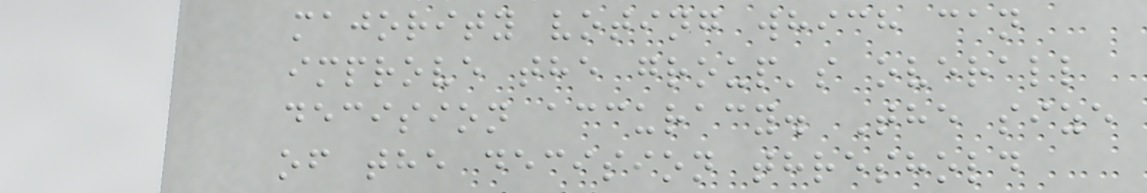majority voting which can
improve the group's overall
decision accuracy. The size
of the decision threshold
